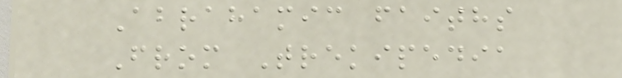Abrahamic faiths
From Trekipedia
